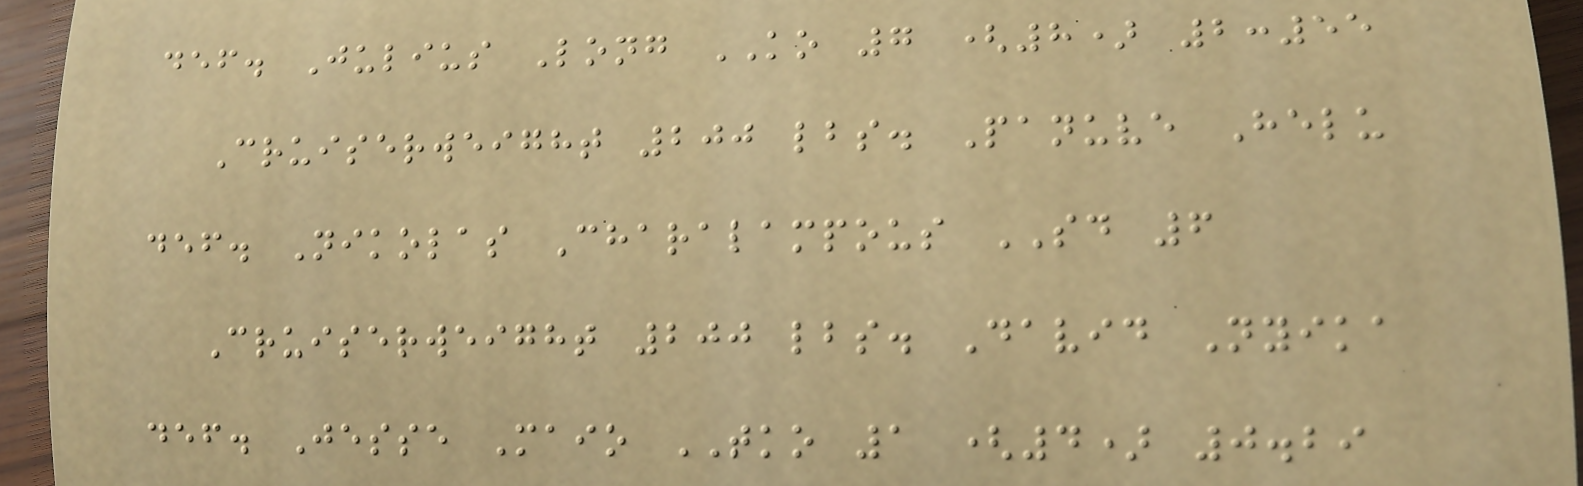def. Julius Long KO 7 (8) 2:55
Cruiserweight 200 lbs. Panuve Helu
def. Nikolas Charalampous SD 6
Cruiserweight 200 lbs. David Nyika
def. Jesse Maio TKO 1 (4) 0.29
